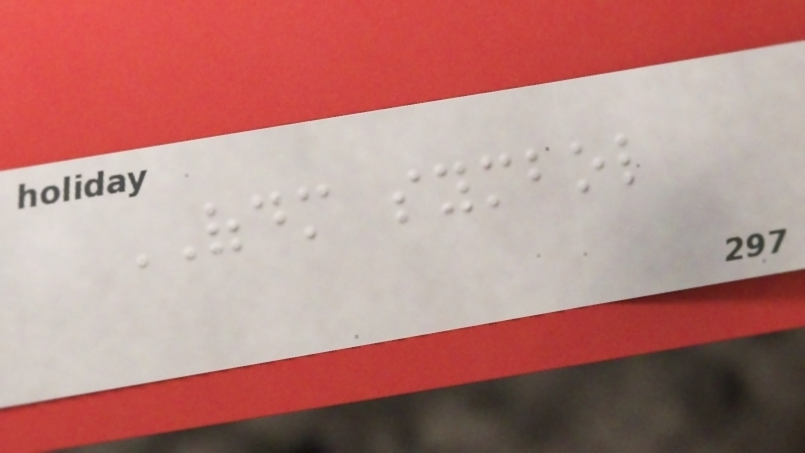OFDM symbol
